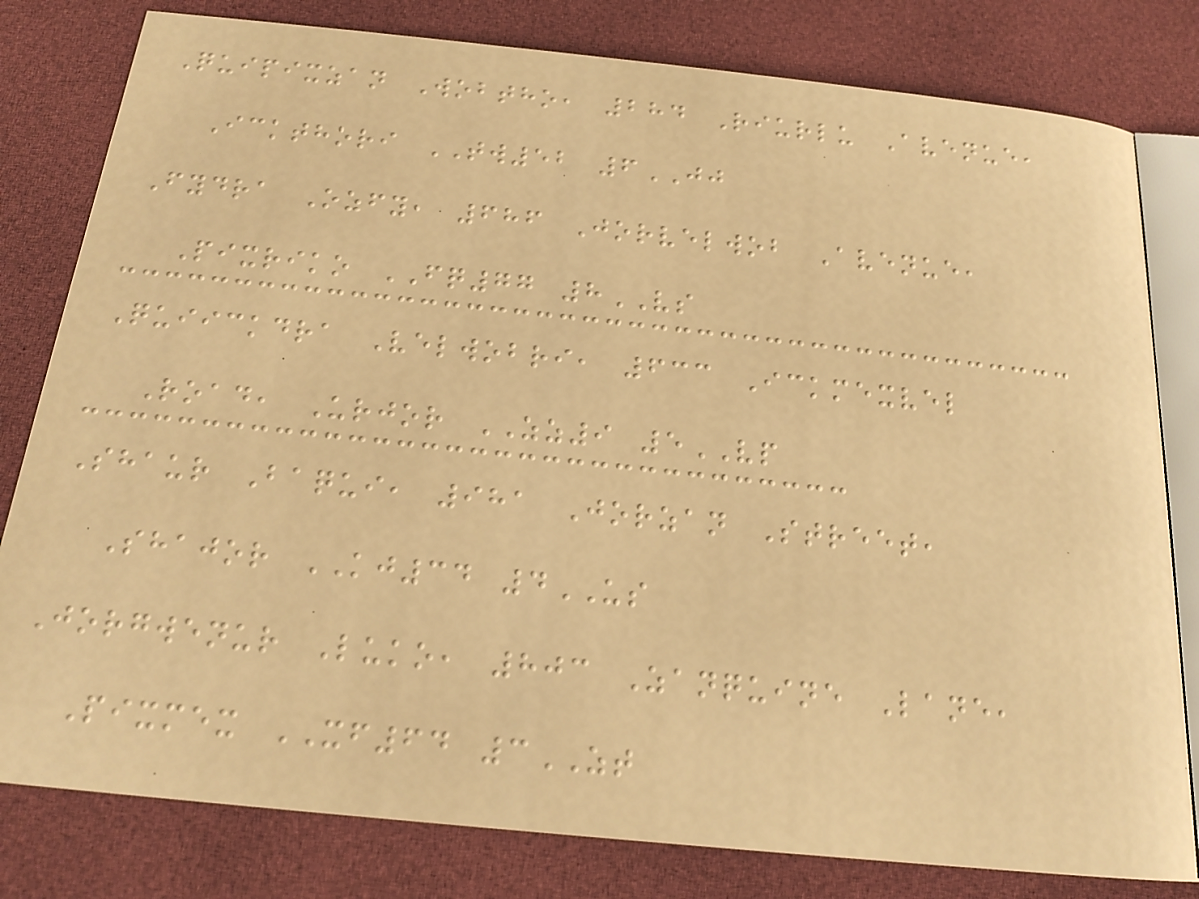Quipixzan Wobtho, 284 Riurlu Avenue,
Ickthori TW52 6JJ
Fydra Ozfy, 686 Jorvelwob Avenue,
Pixriko FQ77 8VS
Quiickdra Velwobri, 633 Ickmexvel
Road, Urjor ZZ9 5VP
Shaur Baqui, 981 Jorzan Street,
Shajor KJ34 4US
Jorgwenur Luko, 803 Zanquine Lane,
Pixmex XF64 3ZT
